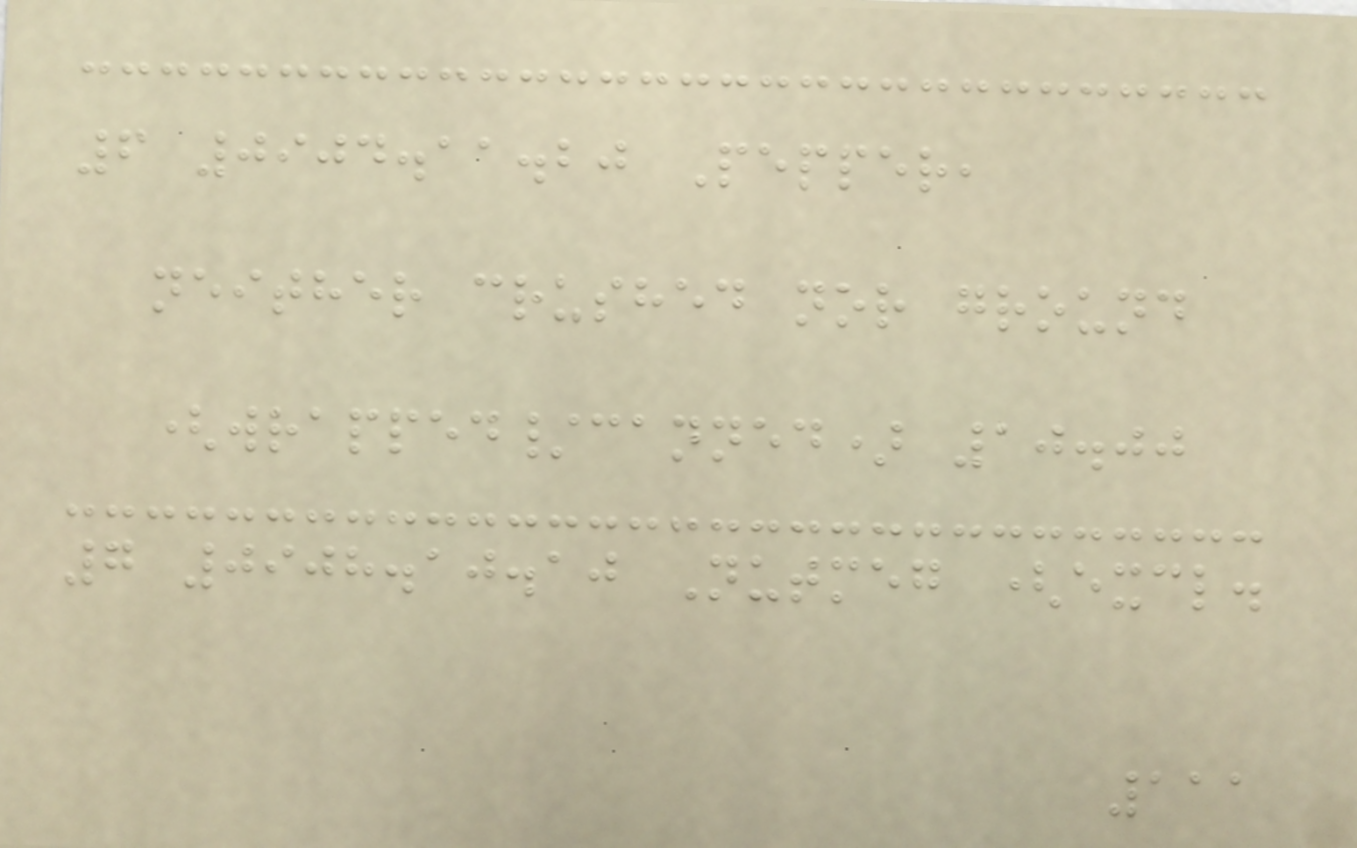6 0904.11.20 Pepper,
neither crushed nor ground
(wrapped/canned) 10.00
7 0908.10.10 Nutmeg (excl.
111
